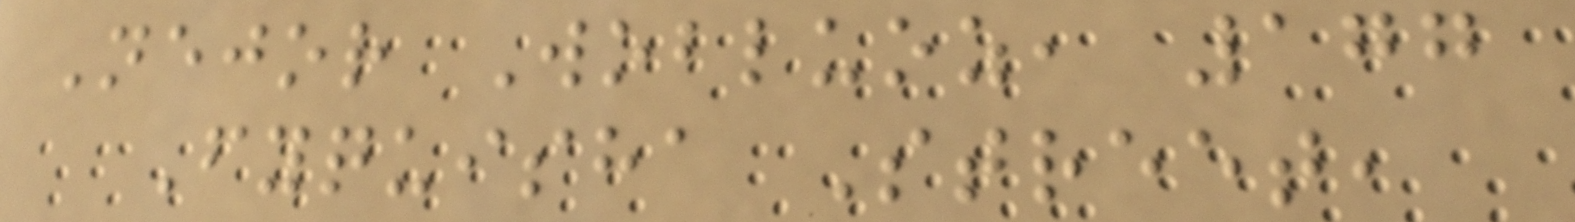Nejor Wobluoz, 177
Fyquisha Street,
